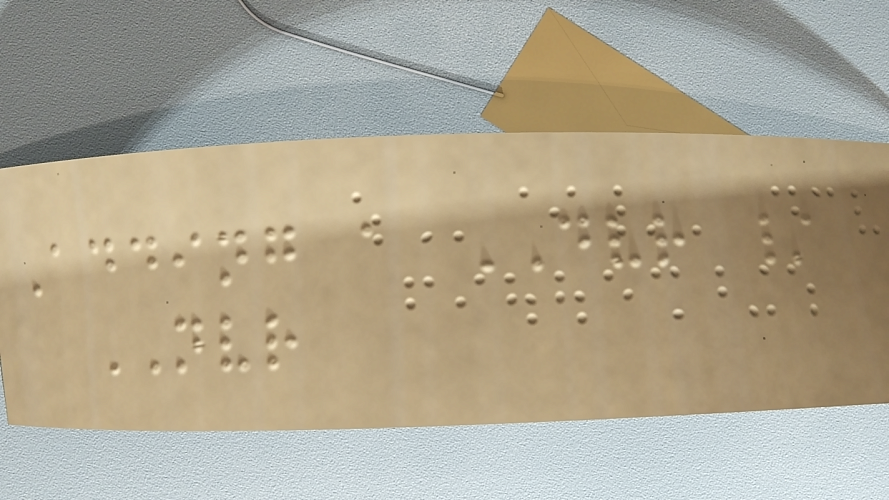Adding a DVR /
NVR
